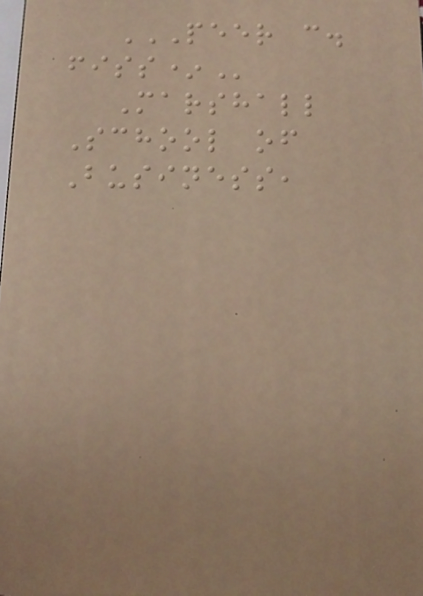PEER C.
FISS*
Marshall
School of
Business,
